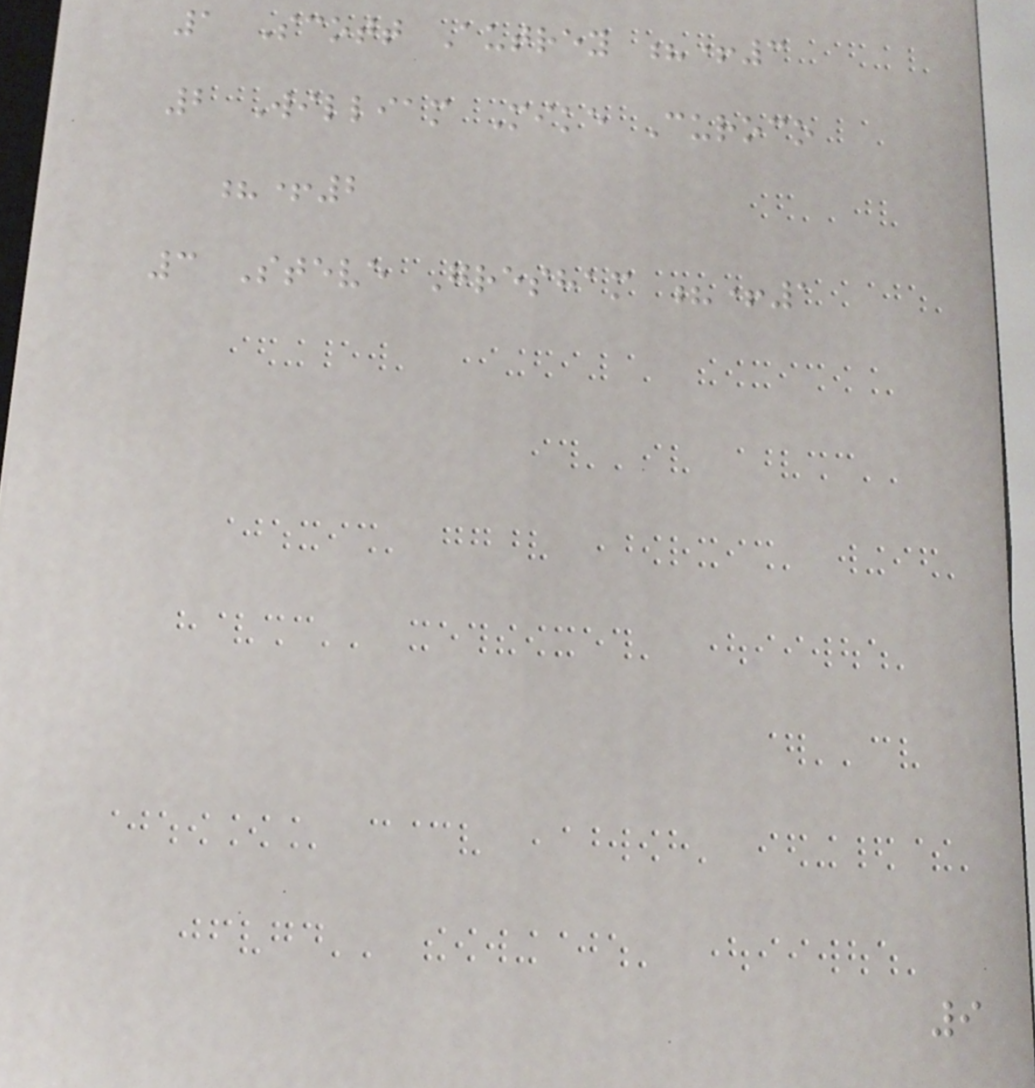1 Scott Autrey ?+3
2 William Mike Curoco
?+2
3 Steve Gresham ?+1
9
